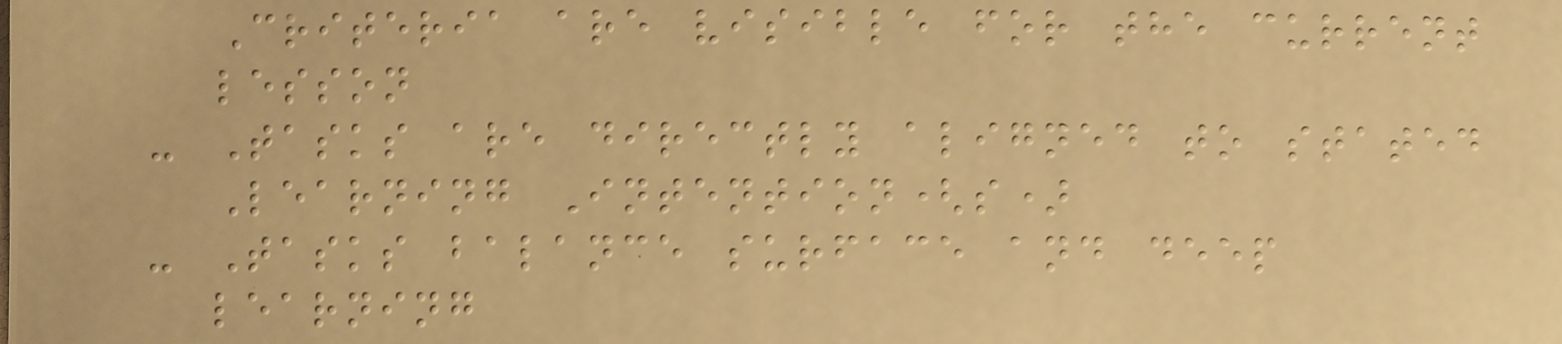Criteria are visible for the current
lesson
- Tasks are directly aligned to stated
Learning Intention(s)
- Tasks balance surface and deep
learning
